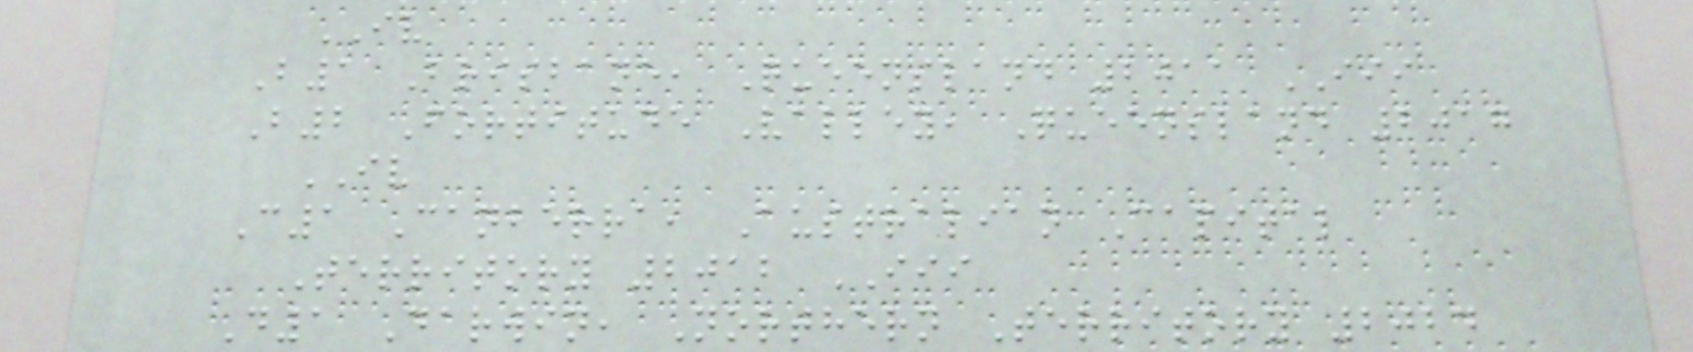IV
B1 Brisbane, Queensland 2011 III
B2 Fortitude Valley, Queensland 2017
IV
C1 Canberra, Australian Capital
Territory 2012 III
D1 Darwin, Northern Territory 2024
